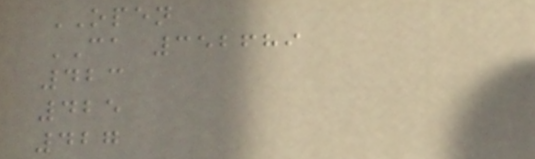OPEN
CA 352689
423
425
427
